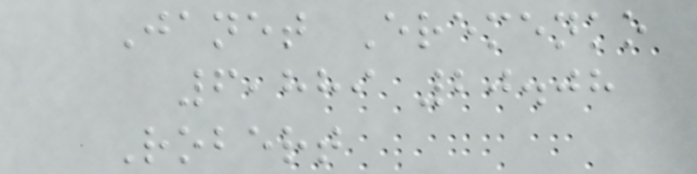Janet Eremenko
6,889 20.08
Robert
